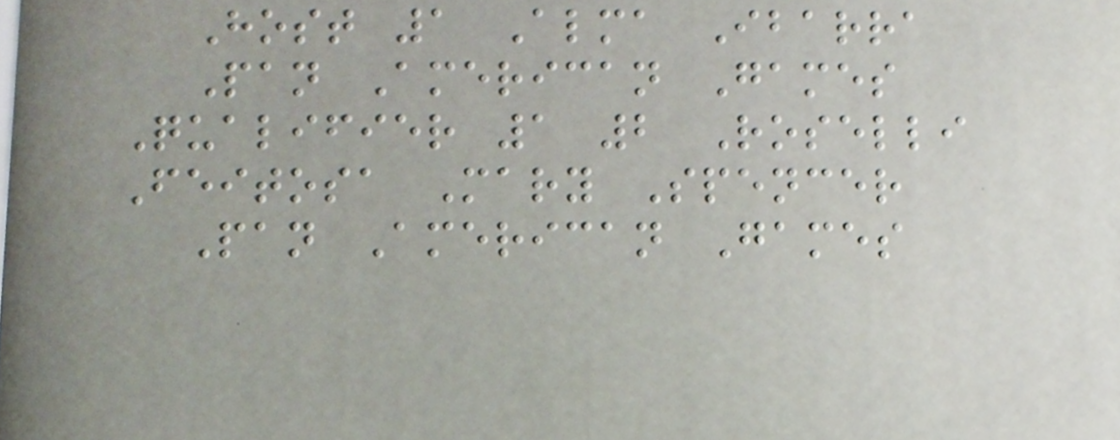Host 1 Alma Ibarra
Pan American Games
Qualifier 1 2 Roselli
Feitosa Mary Spencer
Pan American Games
